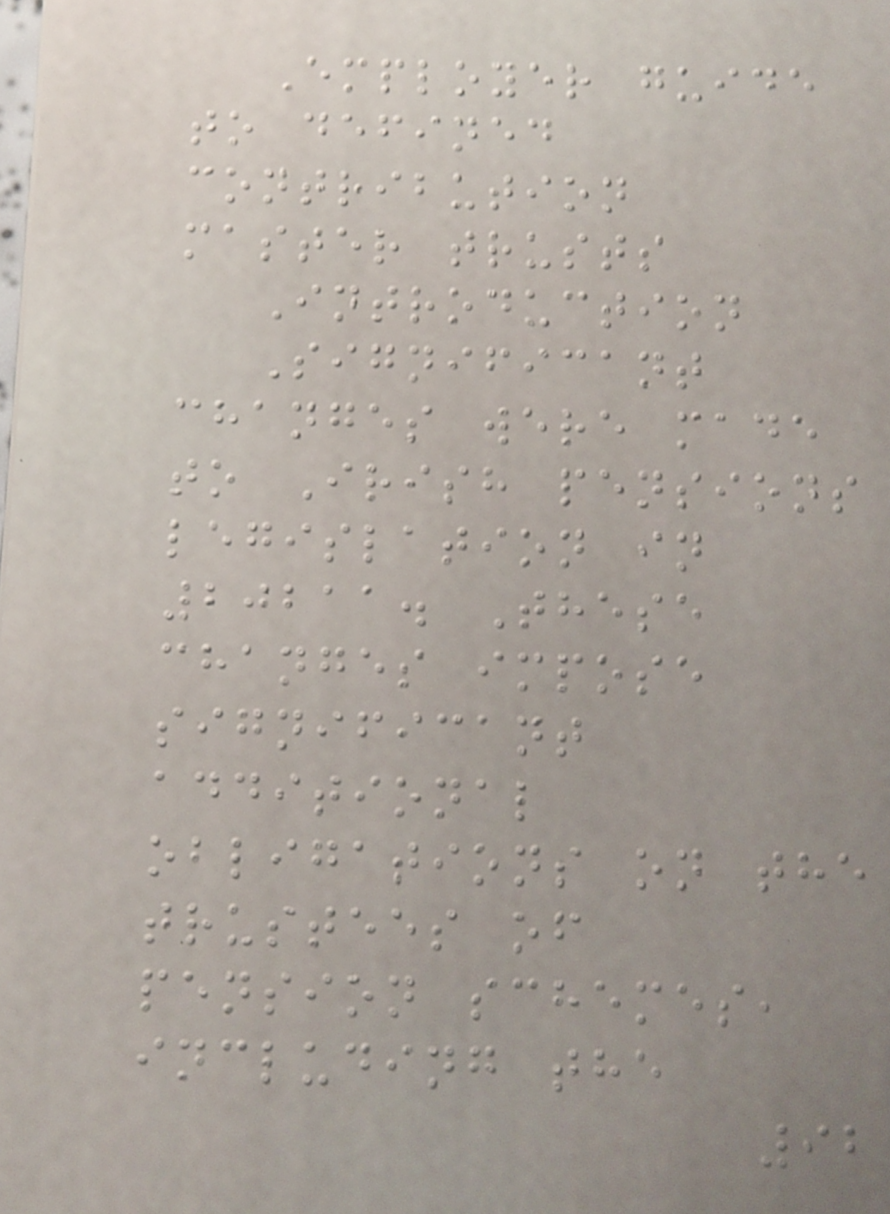Employer guide
to defined
contribution
master trusts
Introduction
Significant
changes were made
to Irish pensions
legislation in
20211. These
changes impose
significant
additional
obligations on the
trustees of
pension schemes,
including the
92
